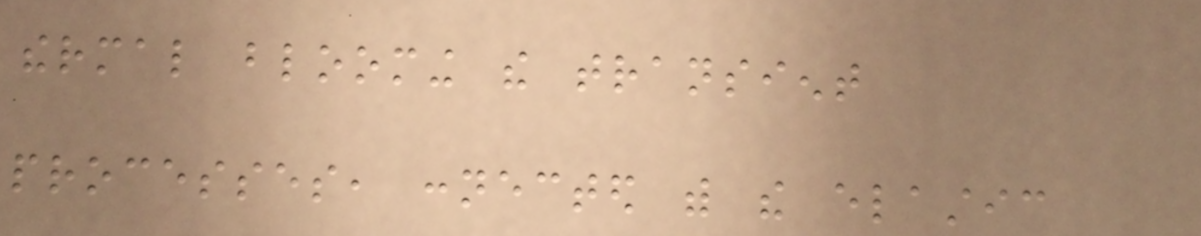thermal blooming the transient
processes, connected with the elastic
